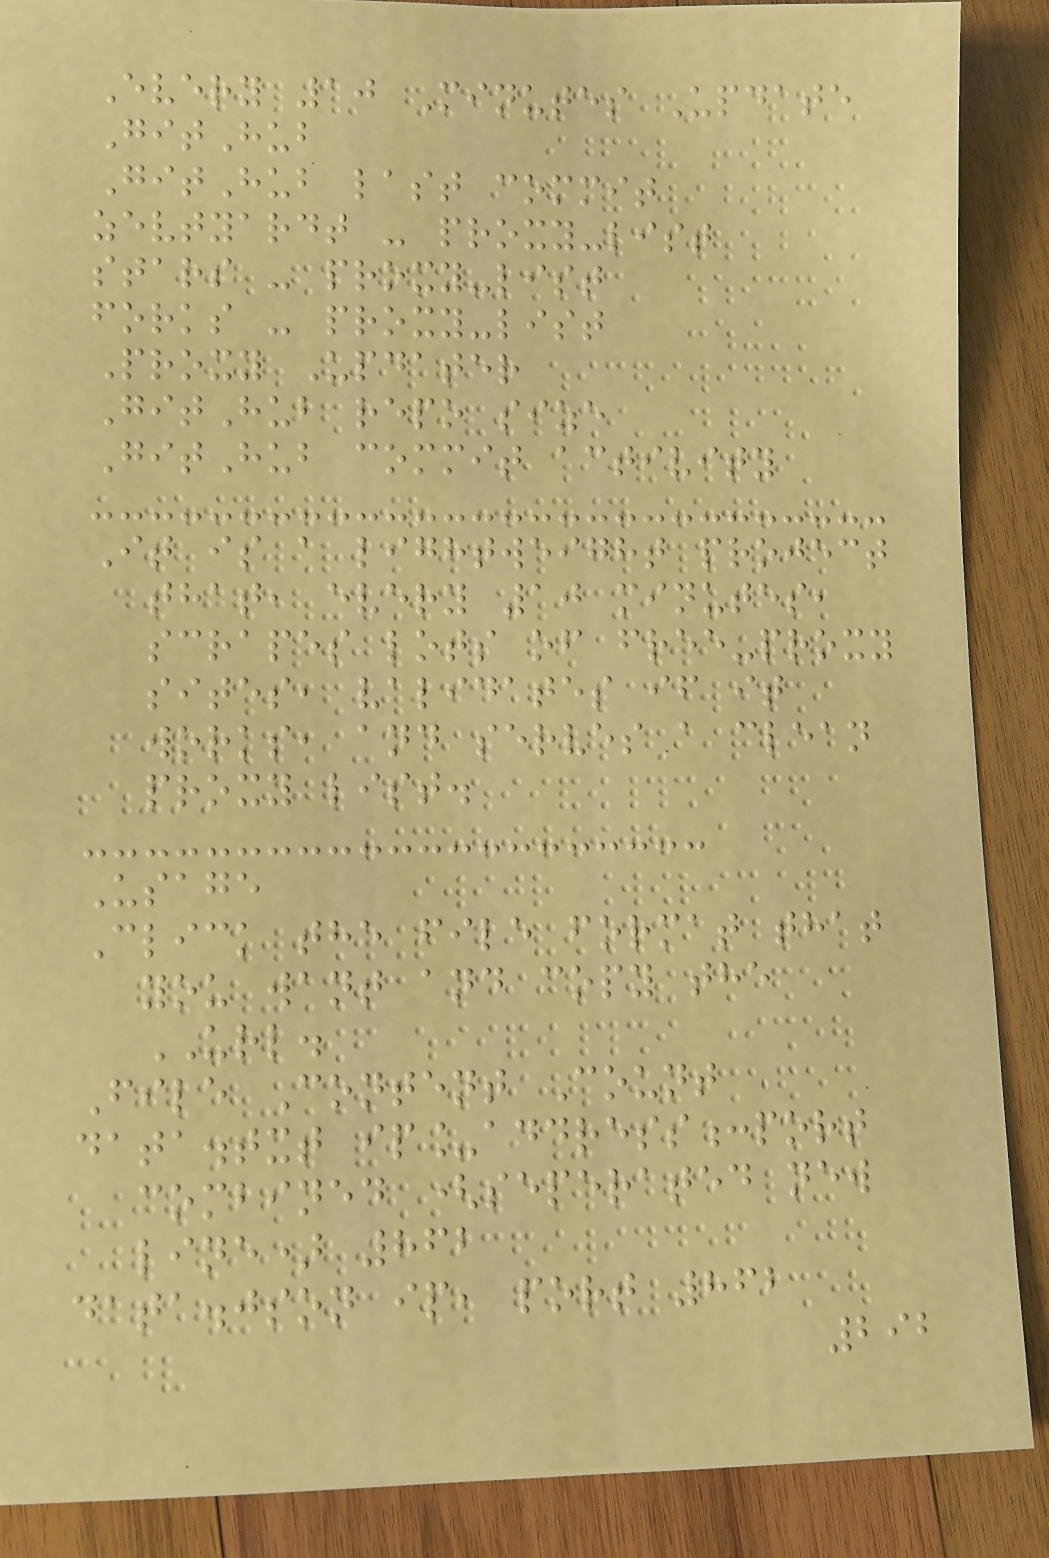Every 10 Minutes Update
GitHub
GitHub last commit
zevtyardt - proxy-list
stars - proxy-list
forks - proxy-list
Proxy Updater
GitHub repo size
GitHub commit activity
It is a lightweight project
that, every 10 minutes,
scrapes lots of free-proxy
sites, validates if it
works, and serves a clean
proxy list.
Usage
Click the file format that
you want and copy the
URL.
File Content Count
data.txt ip_address:port
combined (seperated new
line) 862
data.json ip, port 862
292
